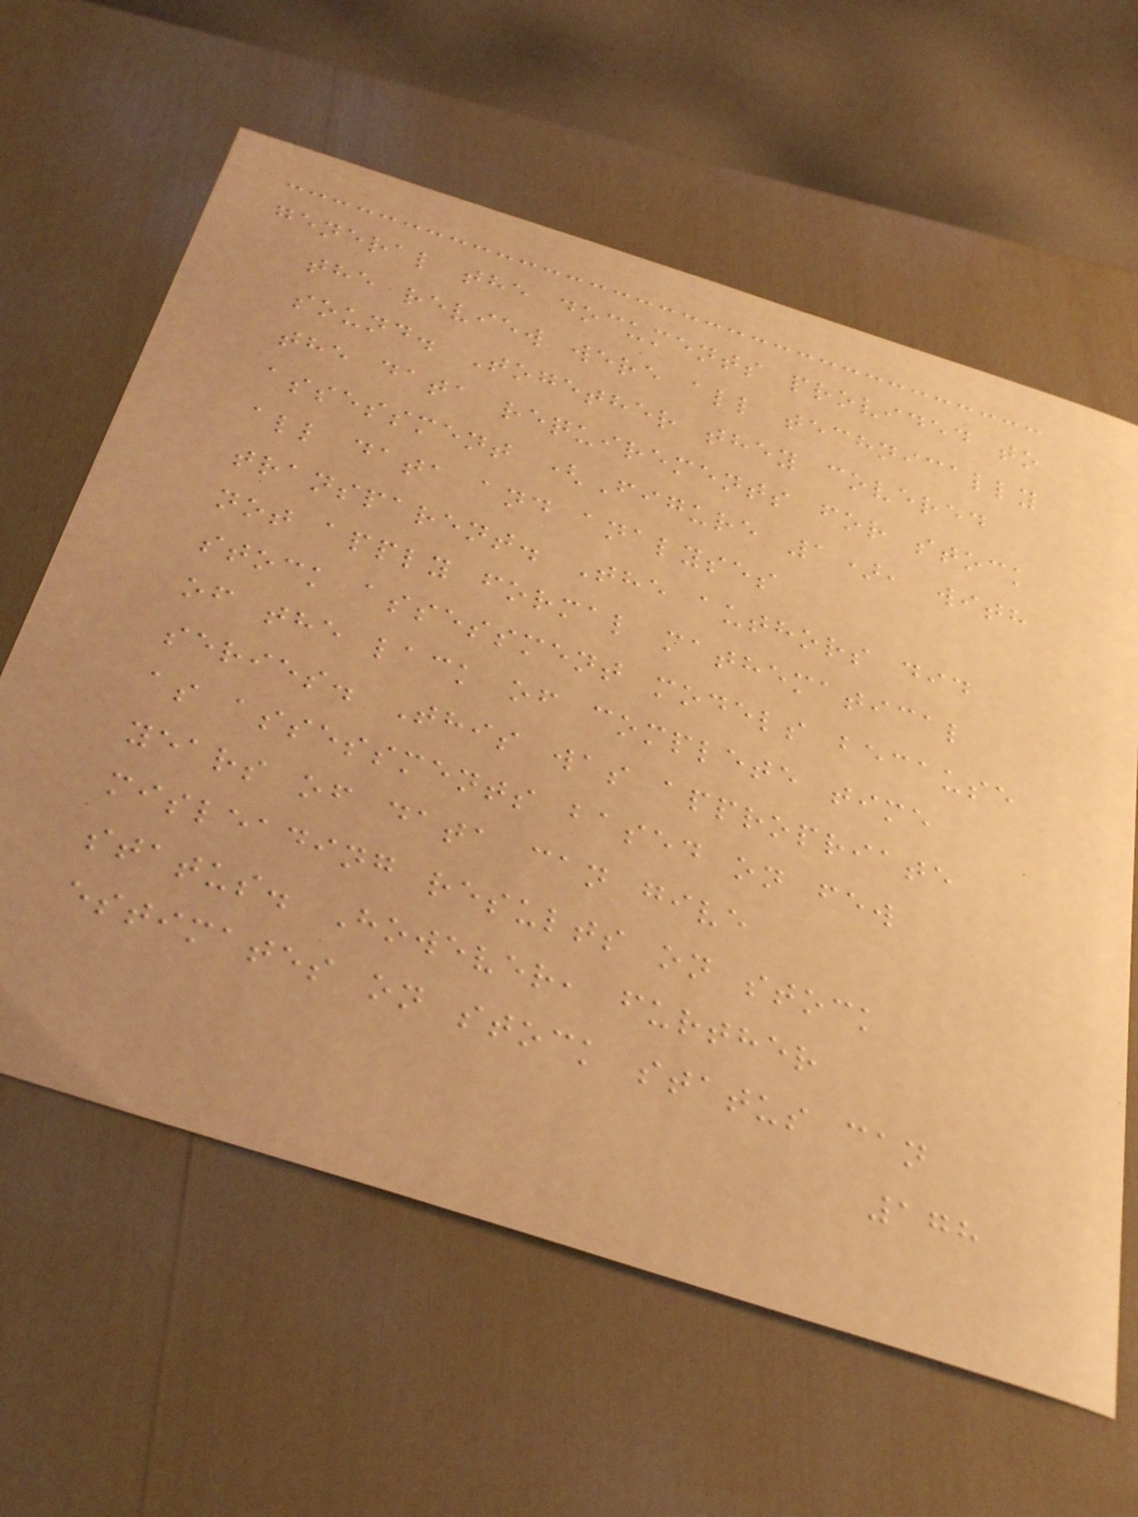general the documents provided to
the review were all technically
sound. Together they covered
the data requirements for stock
assessment (Figure 1), with
all data and analyses
transparent. The authors did
not apply formal mathematical
stock assessment models because
of the lack of complete time
series. This was appropriate
as assessments based on few
years of data can give
misleading results on stock
status. However, further
estimates on stock status can
178
